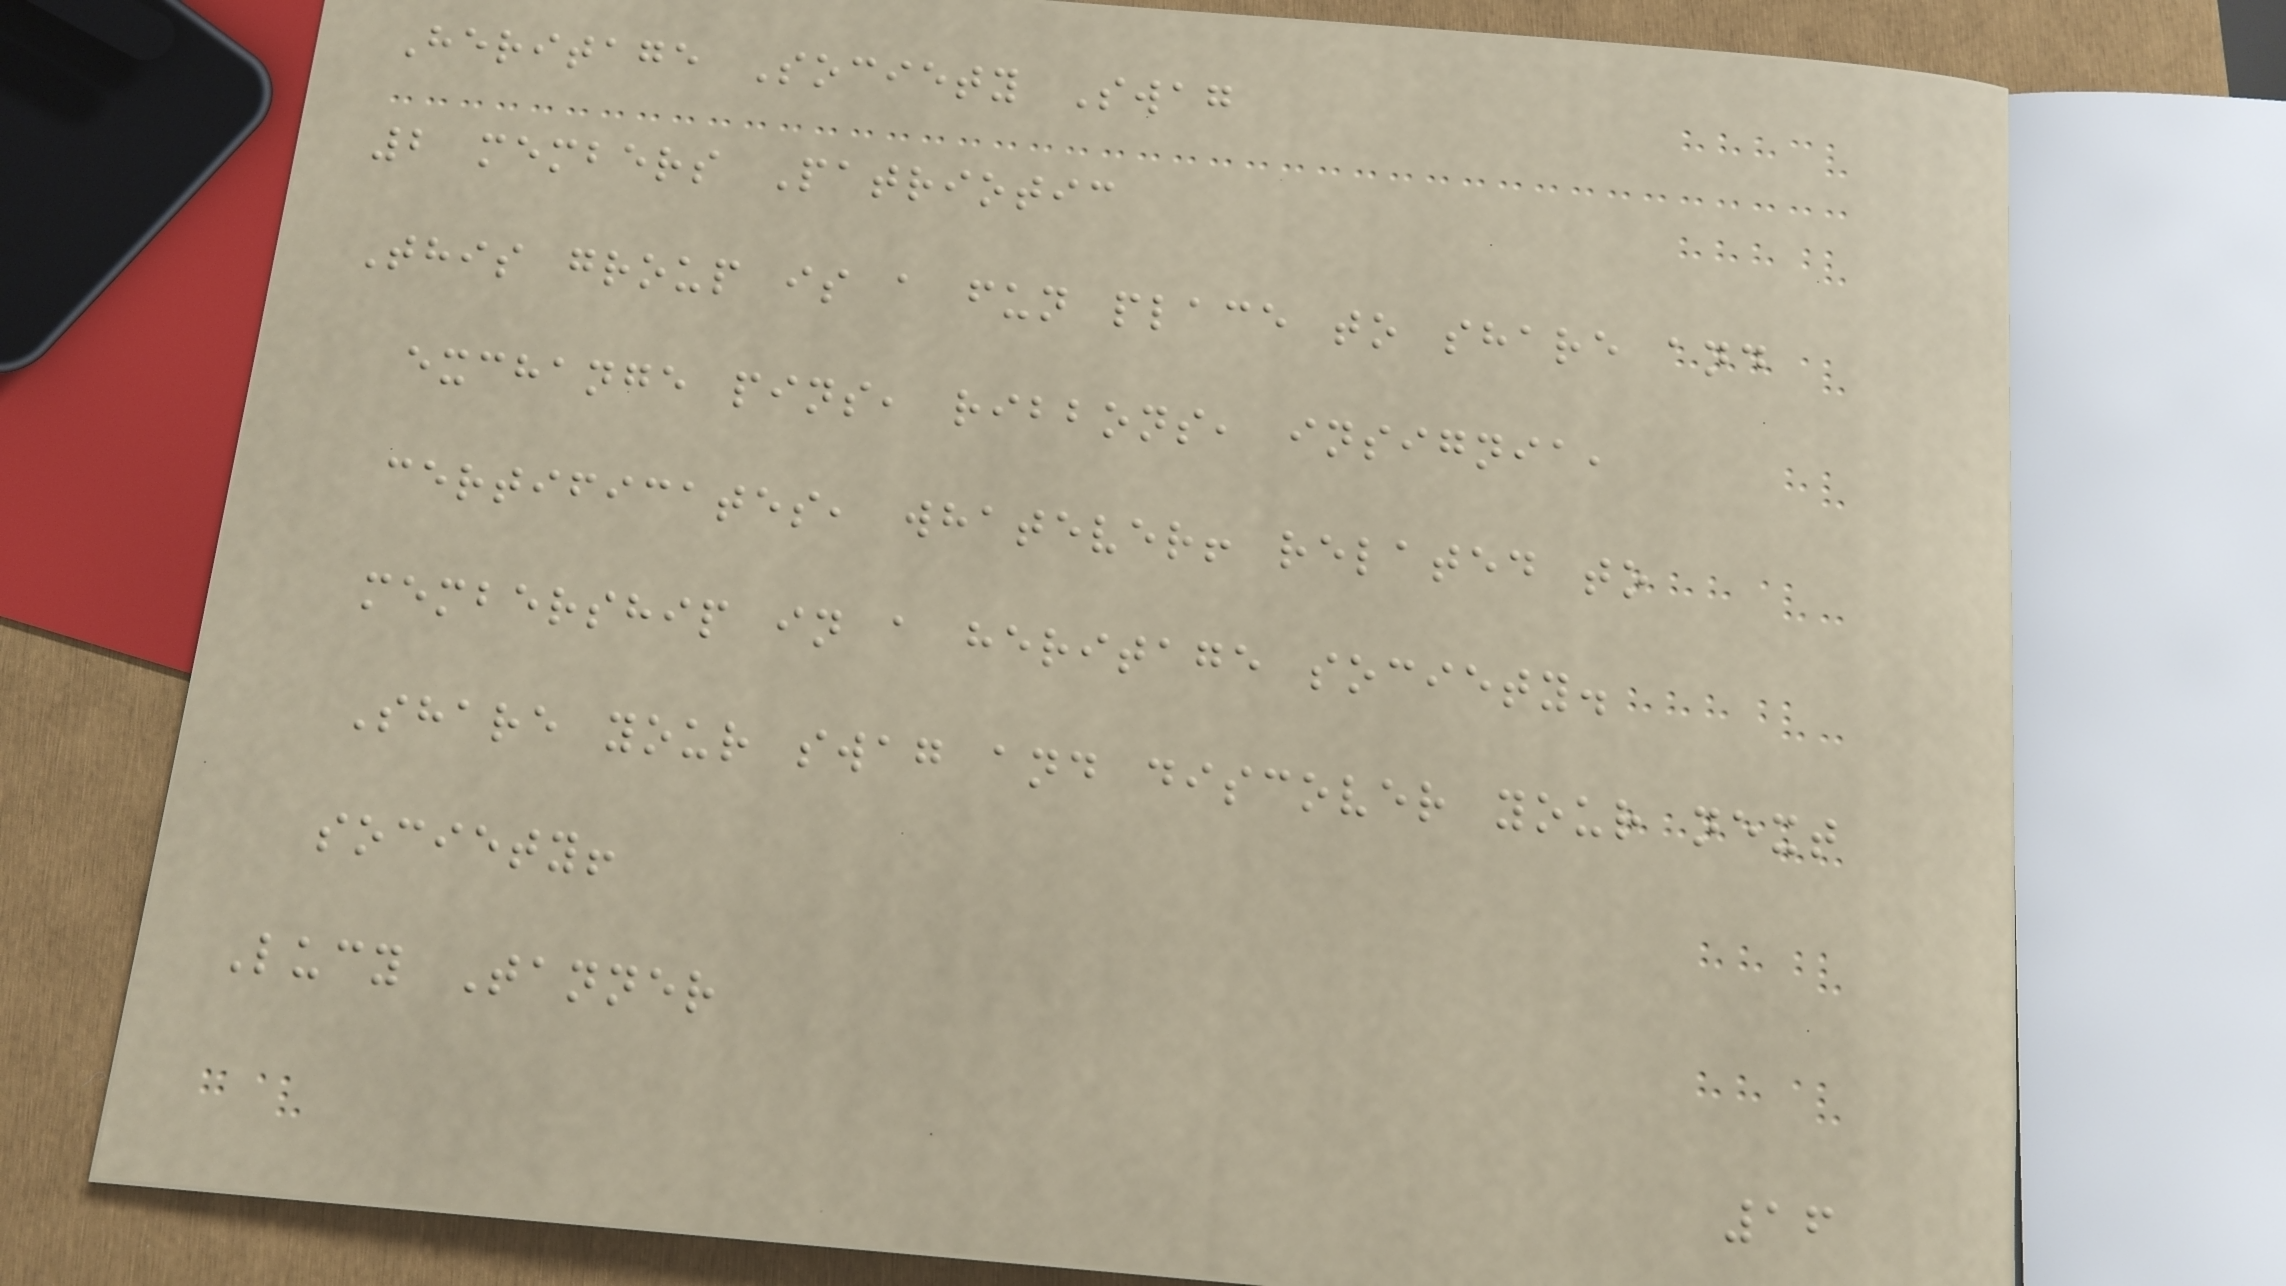Heritage Society Swag
2 members Patriotic
This group is a fun place to share and
exchange pins, ribbons, insignia,
certificates, whatever! related to
membership in a heritage society.
Share your swag and discover your next
society!
Lucy Tanner
16
